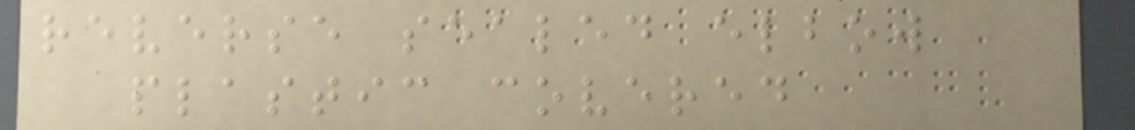reverse sealed elbow
plastic covered
